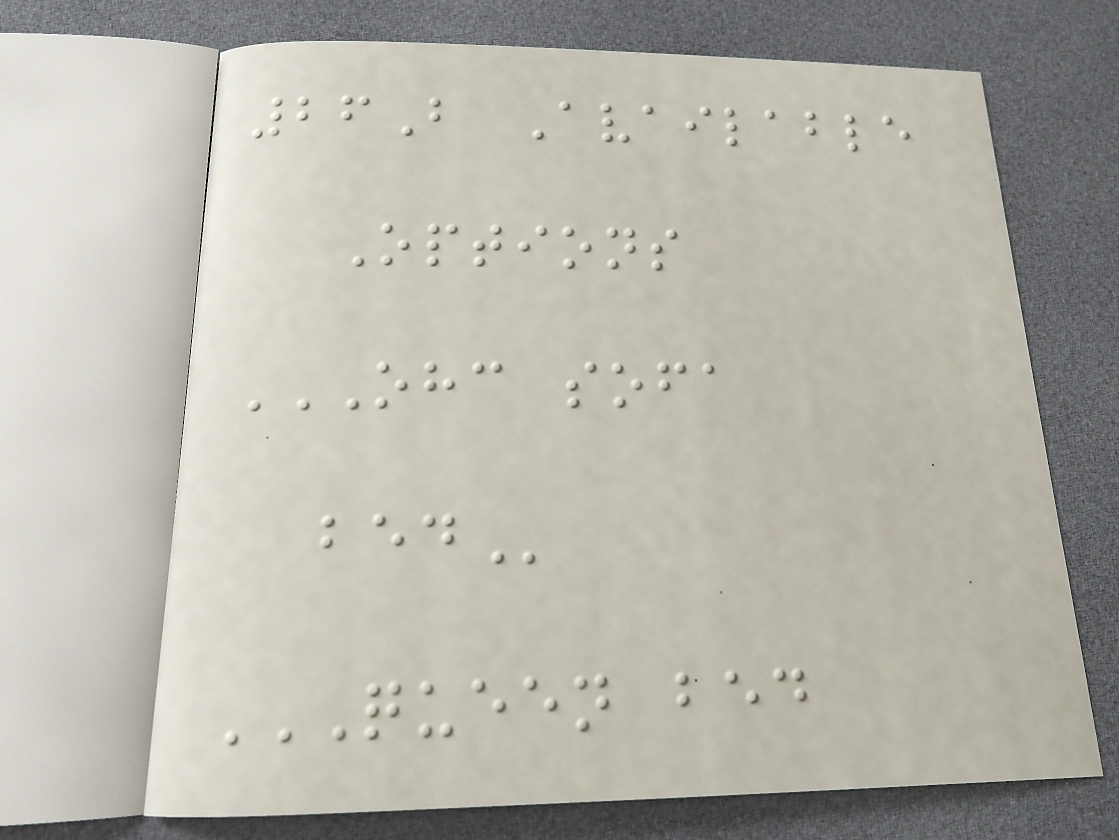26B Available
Options
OHC SOFA
BED
QUEEN BED
